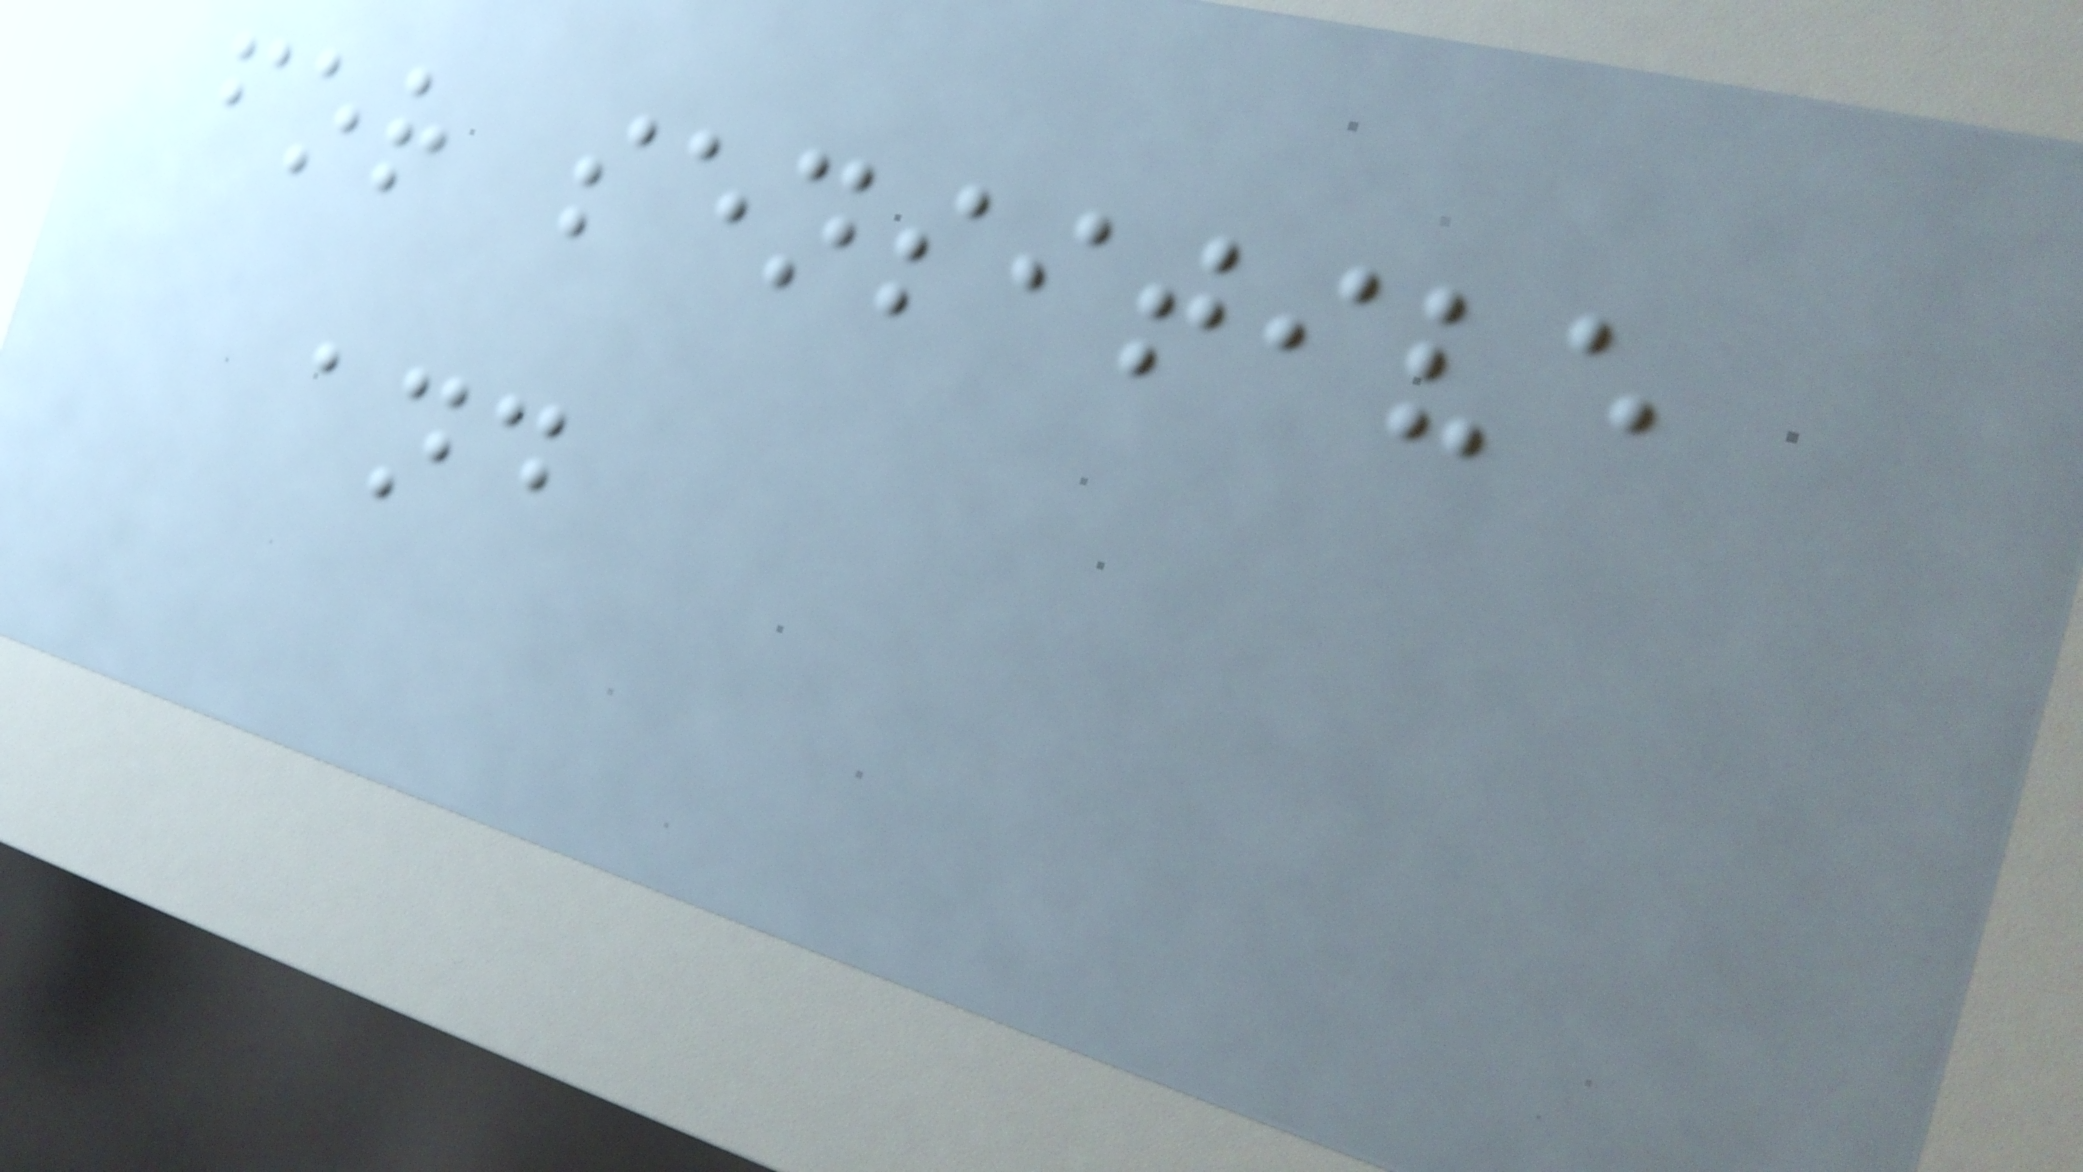for sensitive
and
